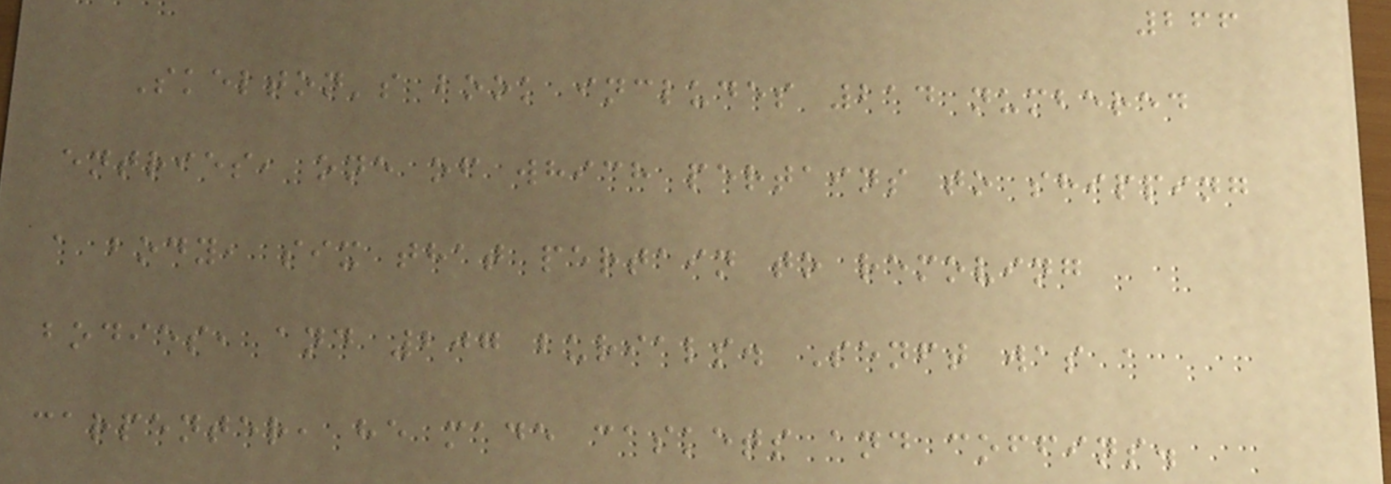266
Skelton's book includes 214 numbered
entries, one of which pertains to shipping
a body, six that pertain to removing
bodies, and 207 burials. Senft was a
carpenter, he made caskets and coffins.
